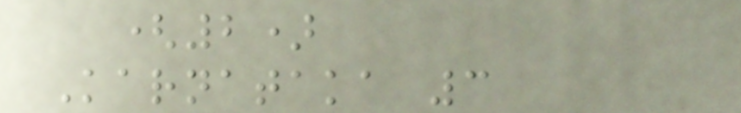(2)
Karnataka 3
